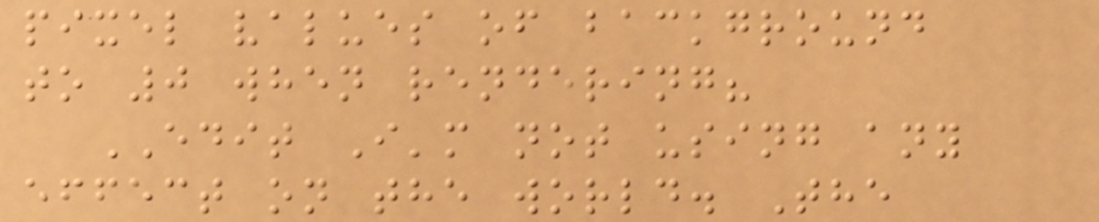pixel values of background
to 0 when rendering?
EDIT I'm not using any
effect on the world. The
